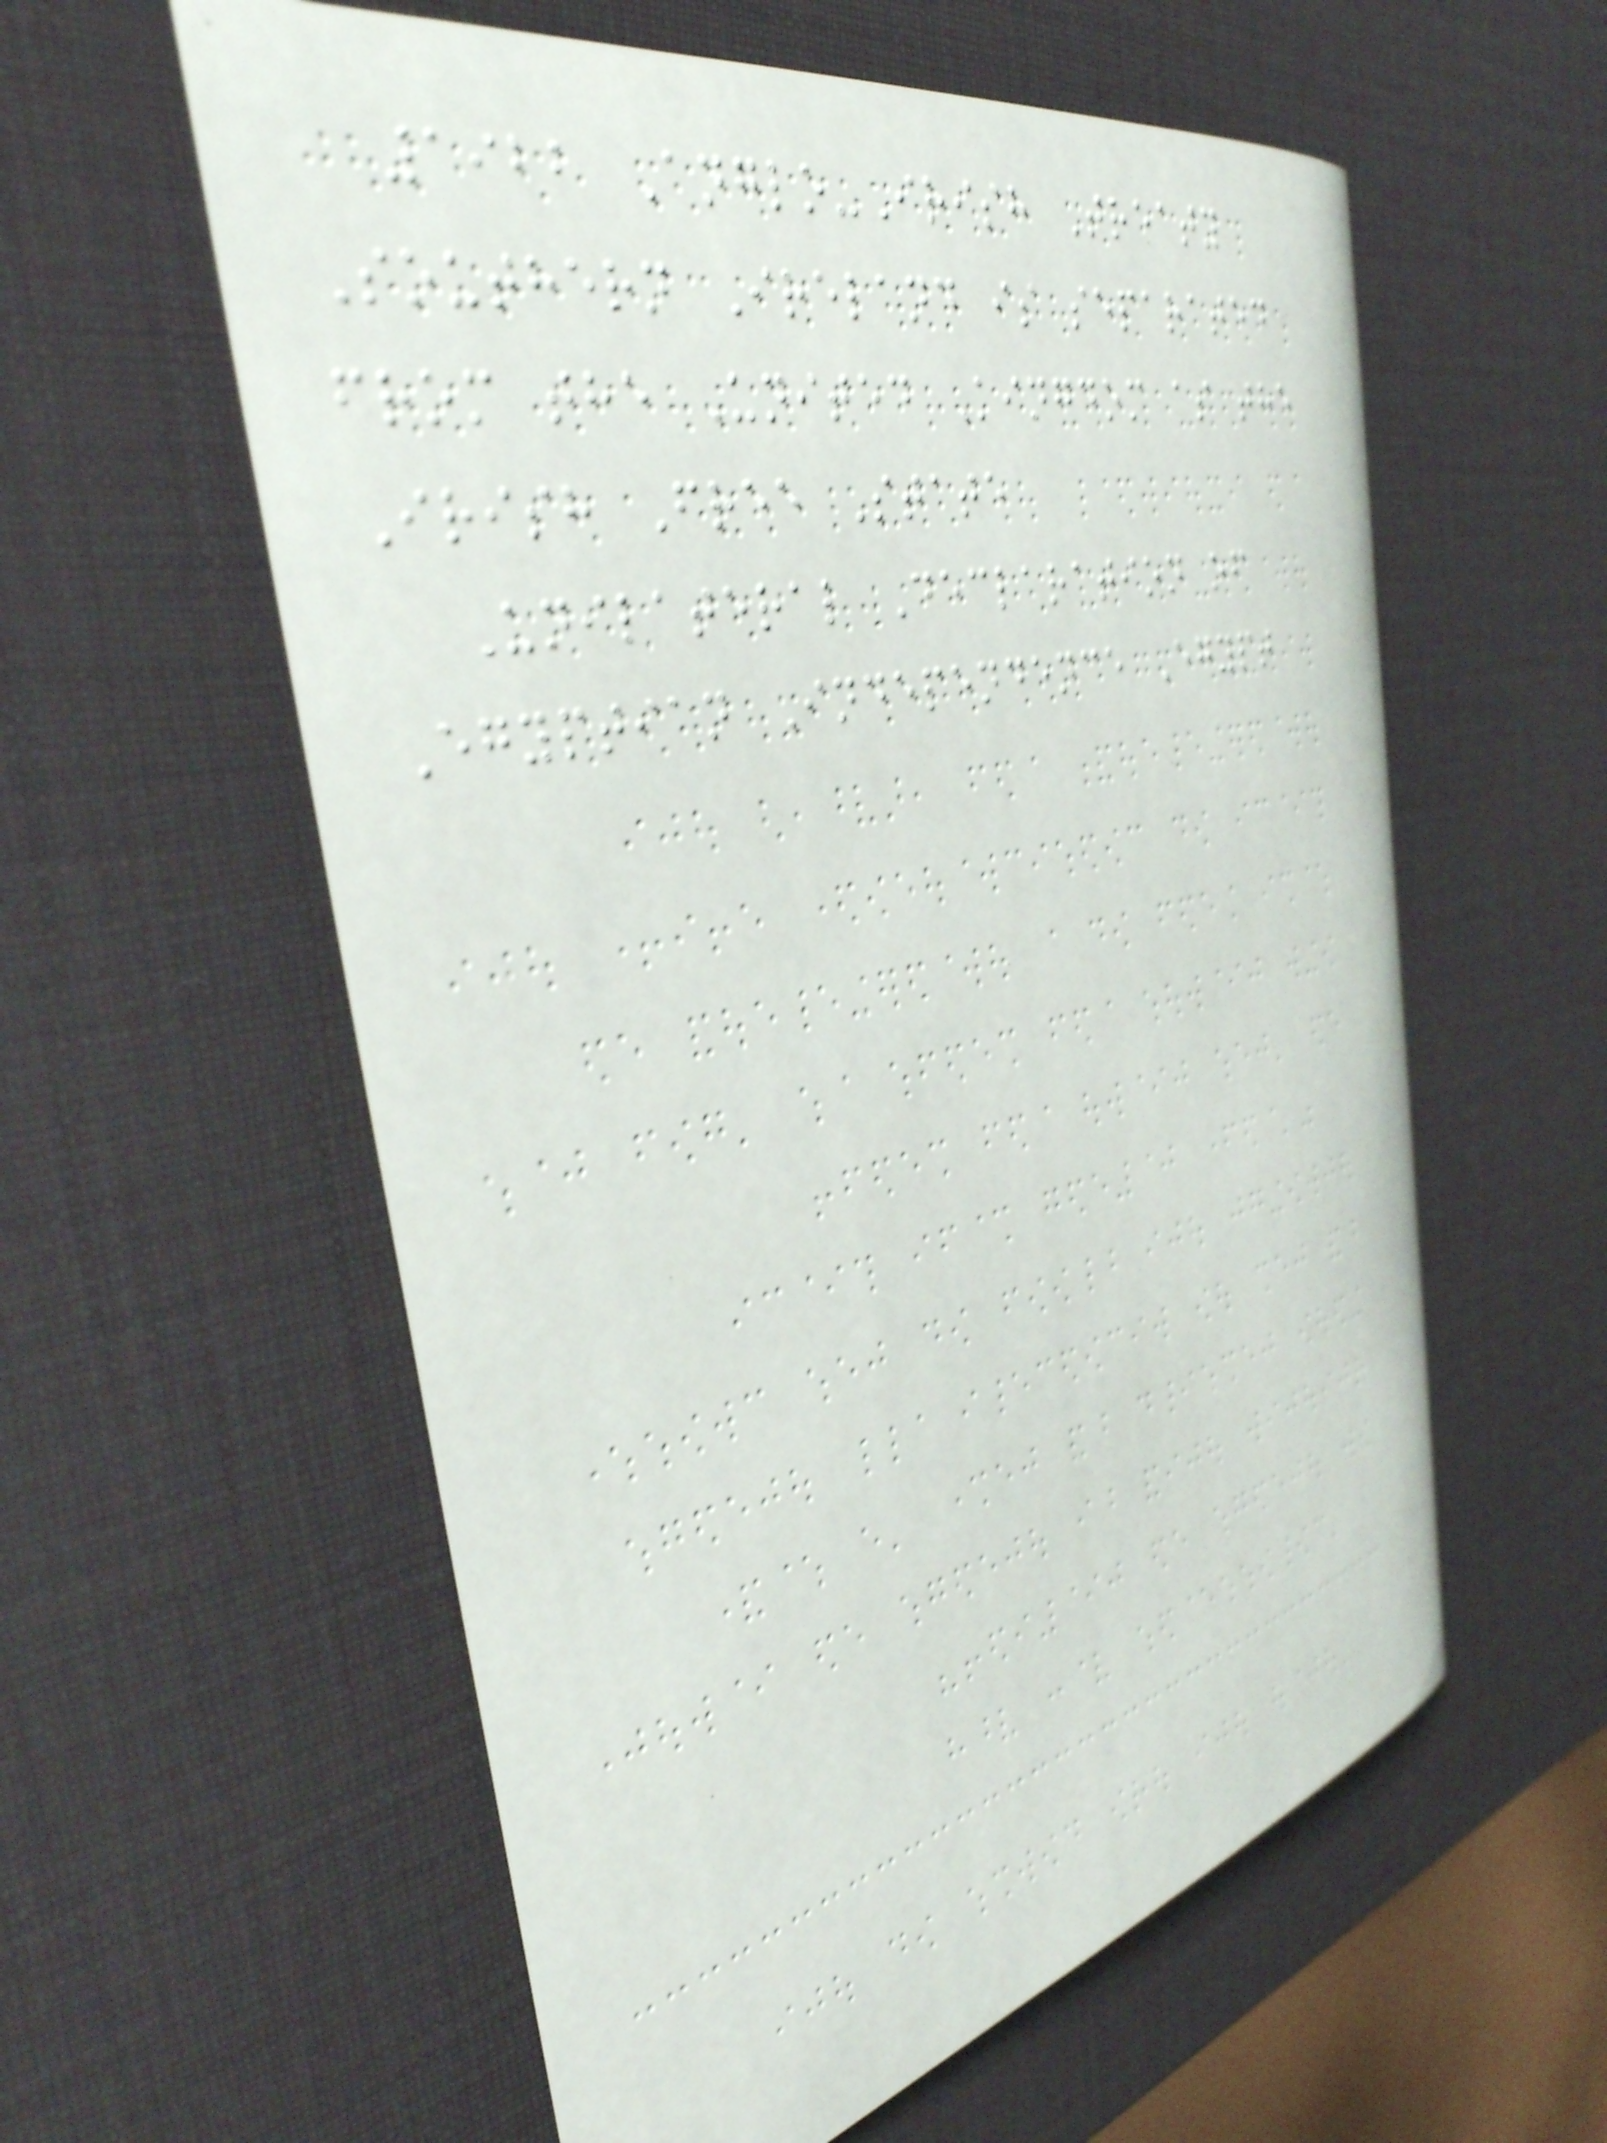1922 Anglo-Irish Treaty
Southern Ireland is separated
from the United Kingdom as the
Irish Free State
Unilateral Declaration of
Egyptian Independence Egypt
